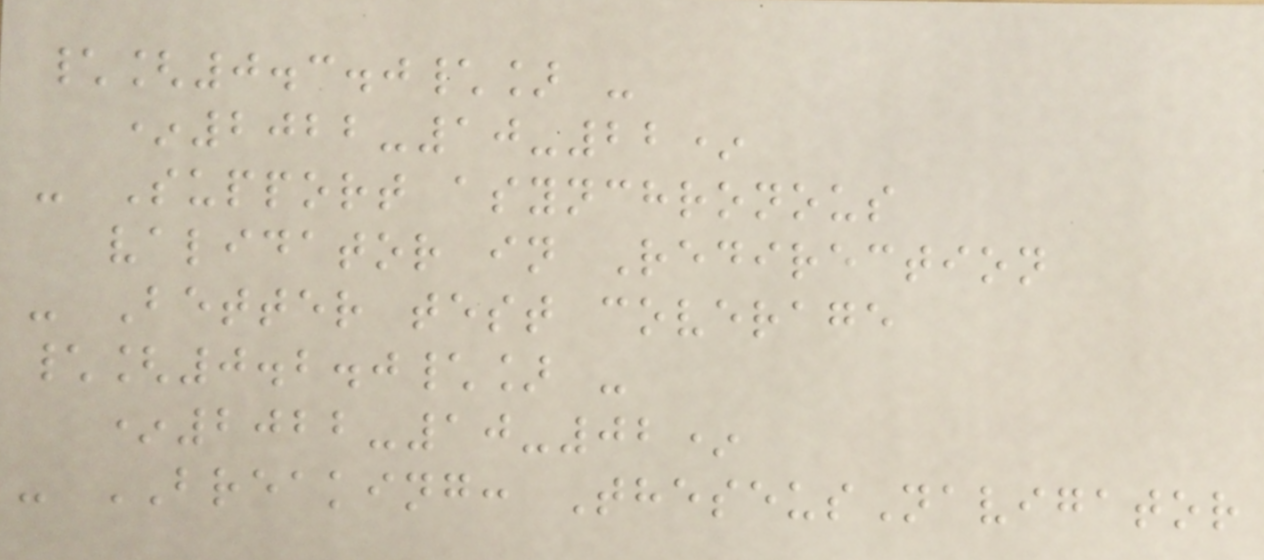\[0.3.0\] -
*2022-10-22*
- Support asynchronous
validator in Redirection
- Better test coverage
\[0.2.0\] -
*2022-10-02*
- BREAKING: TheseusNavigator
